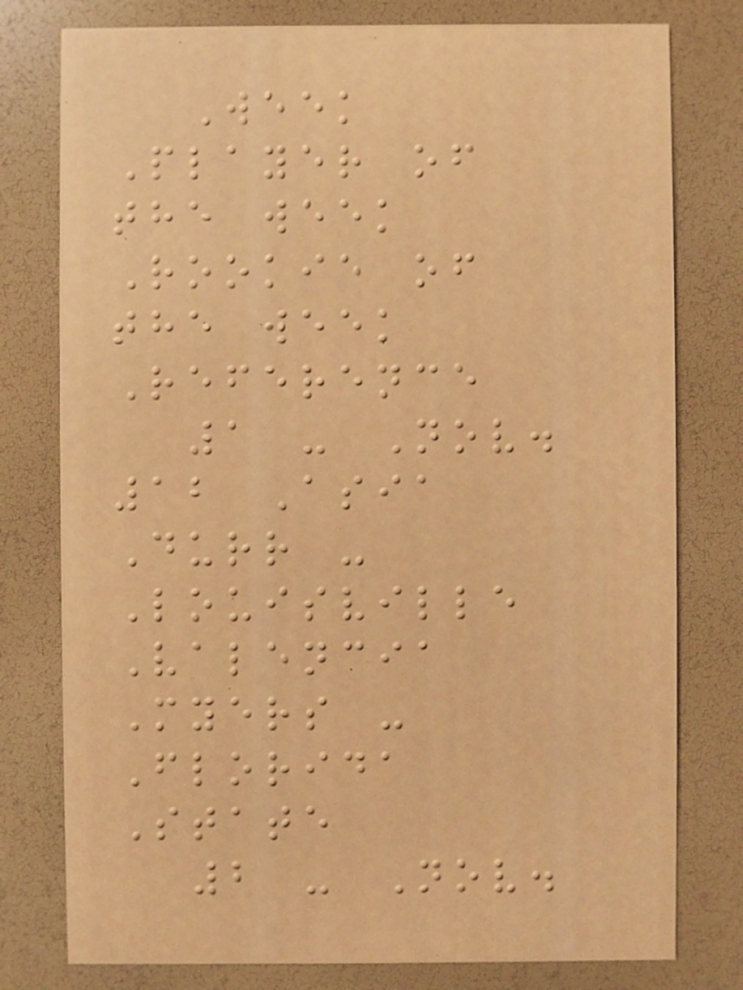Week
Player of
the week
Rookie of
the week
Reference
1 - Nov.
12 Asia
Durr -
Louisville
Valencia
Myers -
Florida
State
2 - Nov.
